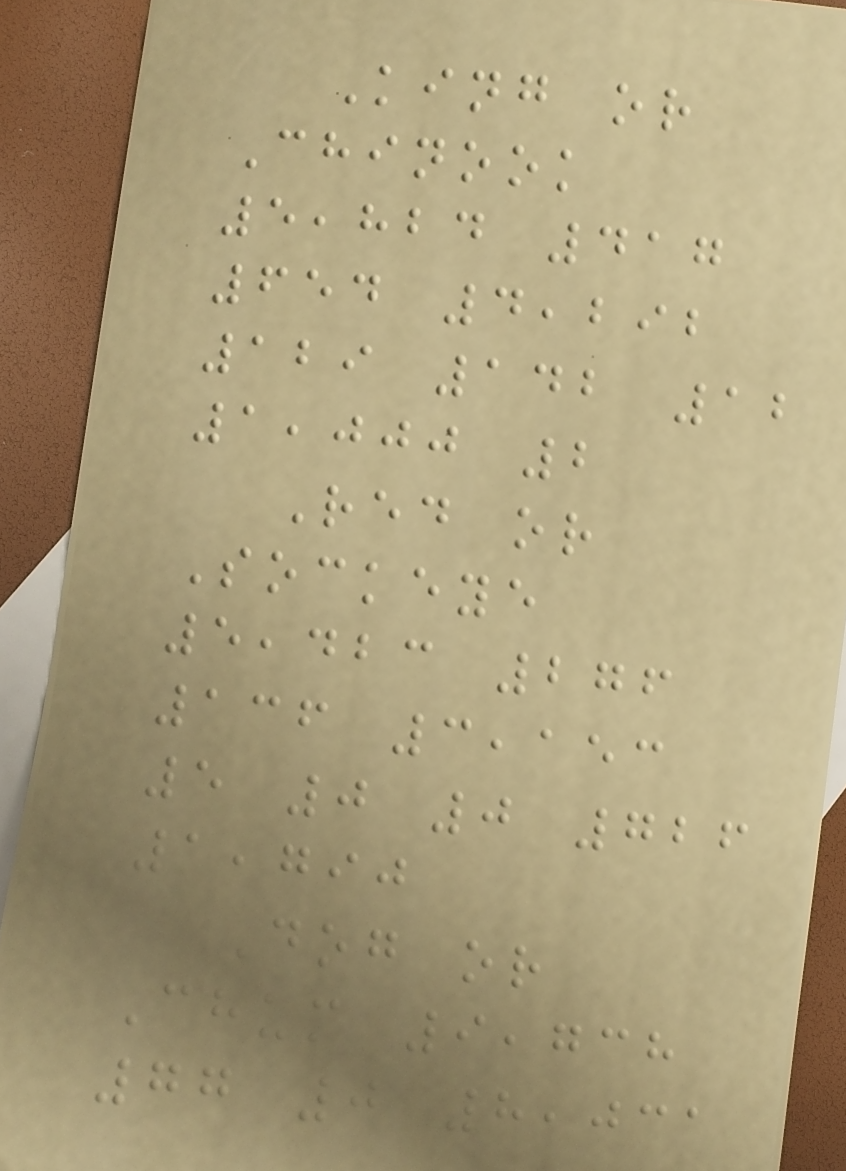King or
Chinook
5,824 417
654 4,292
129 142 12
1,000 2
Red or
Sockeye
5,423 276
136 3,153
5 0 0 726
1,790
Dog or
Chum 9,738
77 0 8,031
